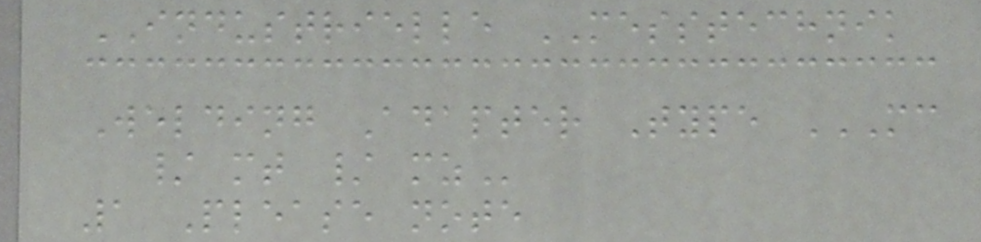INDUSTRIELLE MESSTECHNIK
Welding Adapter Type MC
/ MT / MZ
1 Please note
